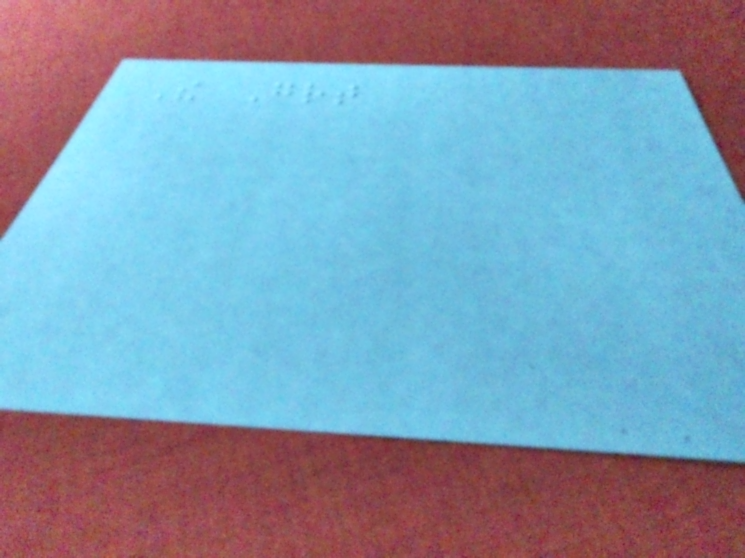The Great
